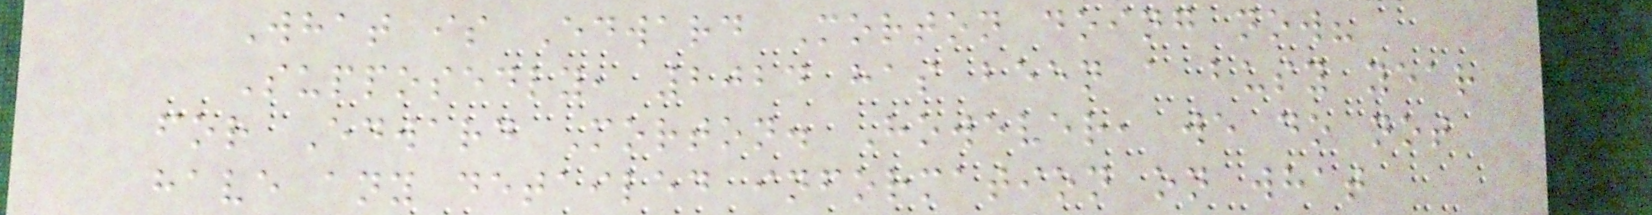What is Edward Morton doing now?
Supposedly, 2024 has been a busy year
for Edward Morton. However, we do not
have any detailed information on what
